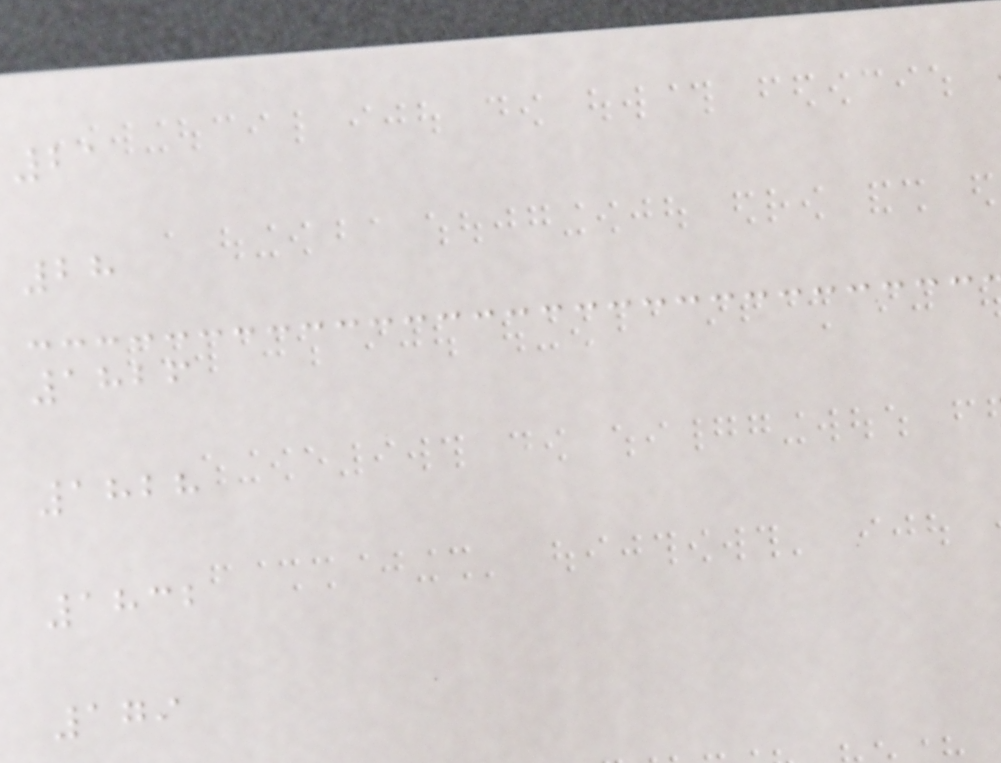21
28
1826
1828
1832
179
